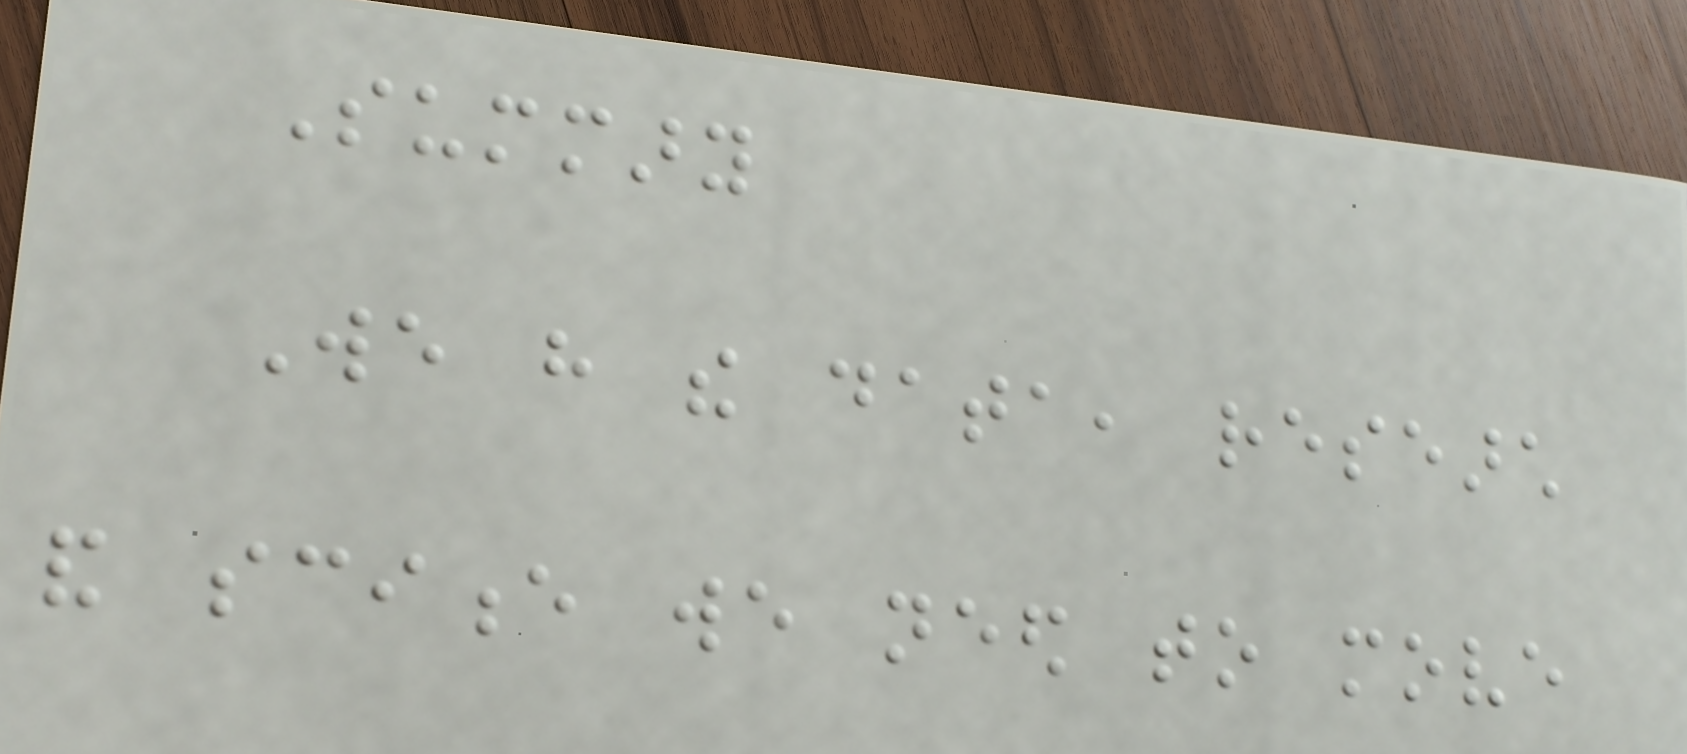Summary
We have the data, research
and science we need to move
